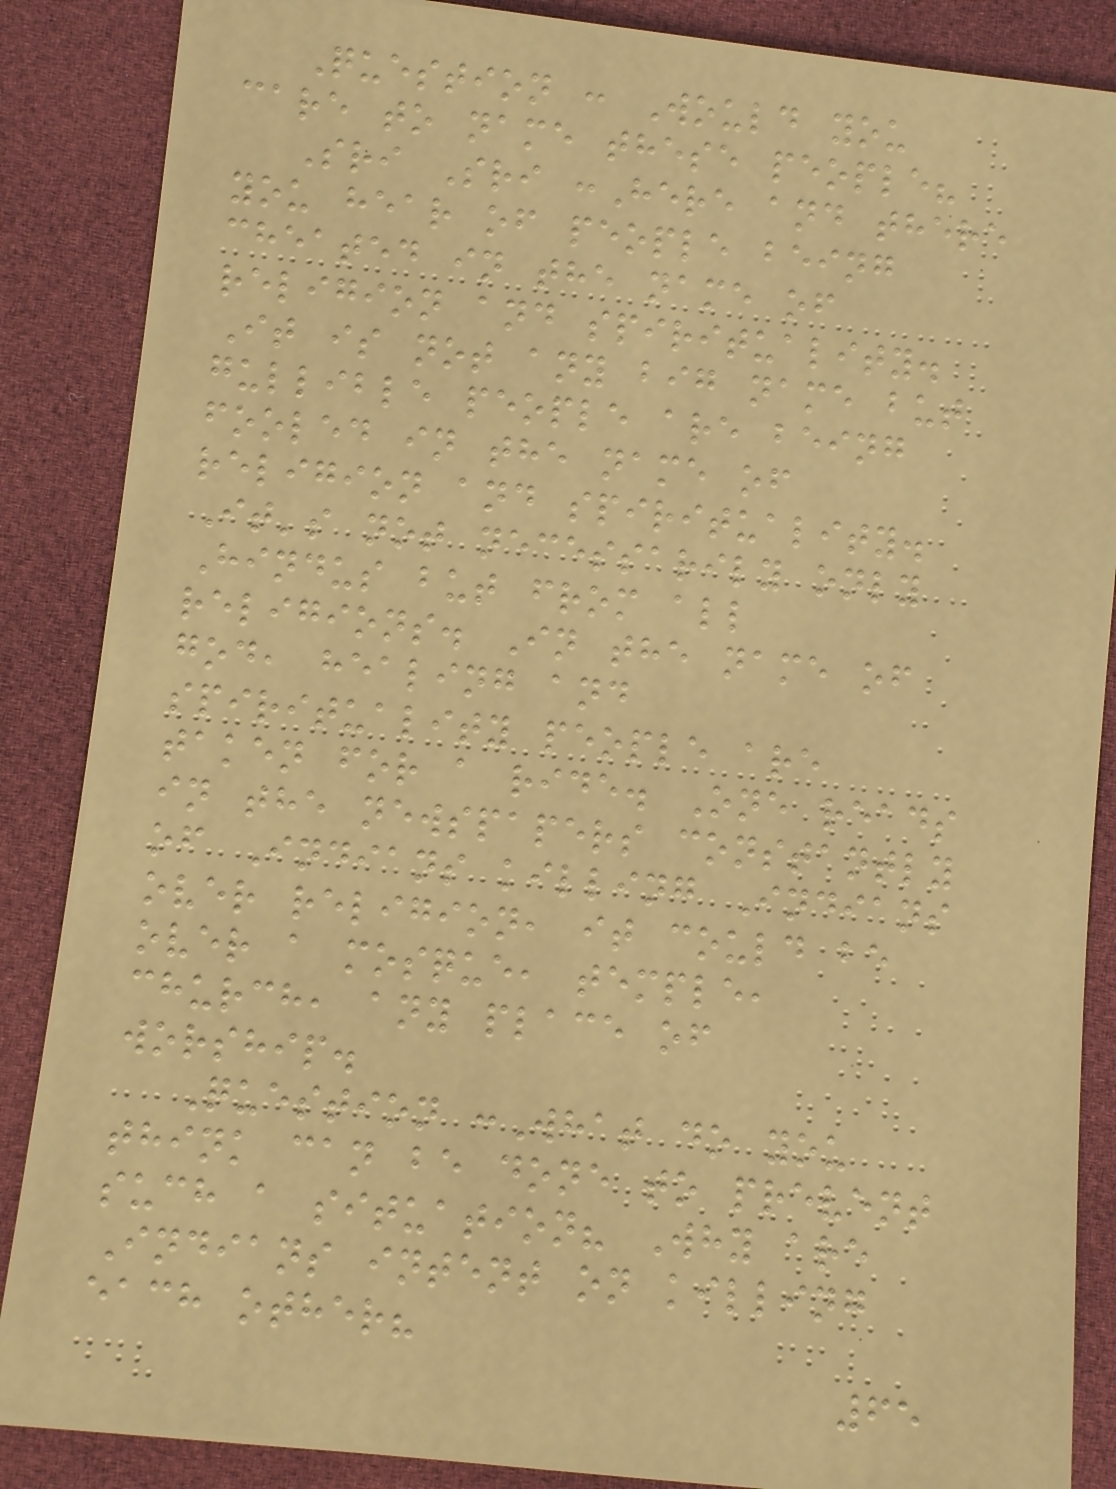Question : Would you
care to name these people?
Sri Sri :Here and there
you hear of people being
cheated in the name of
religion and spirituality.
It is not any big name but
gullible people are being
fooled in the name of
religion and spirituality.
It's not necessarily only
Hindus but from all
religions. In the name of
god, healing and
spirituality people are
taken for a ride. One reads
in the newspapers constantly
of Indians killing Indians
over religion, it could be
over a mosque, temple,
church, any place of
worship.
Question :What do you
think can be done to prevent
such a situation? Why are
Indians intent on killing
each other?
65
